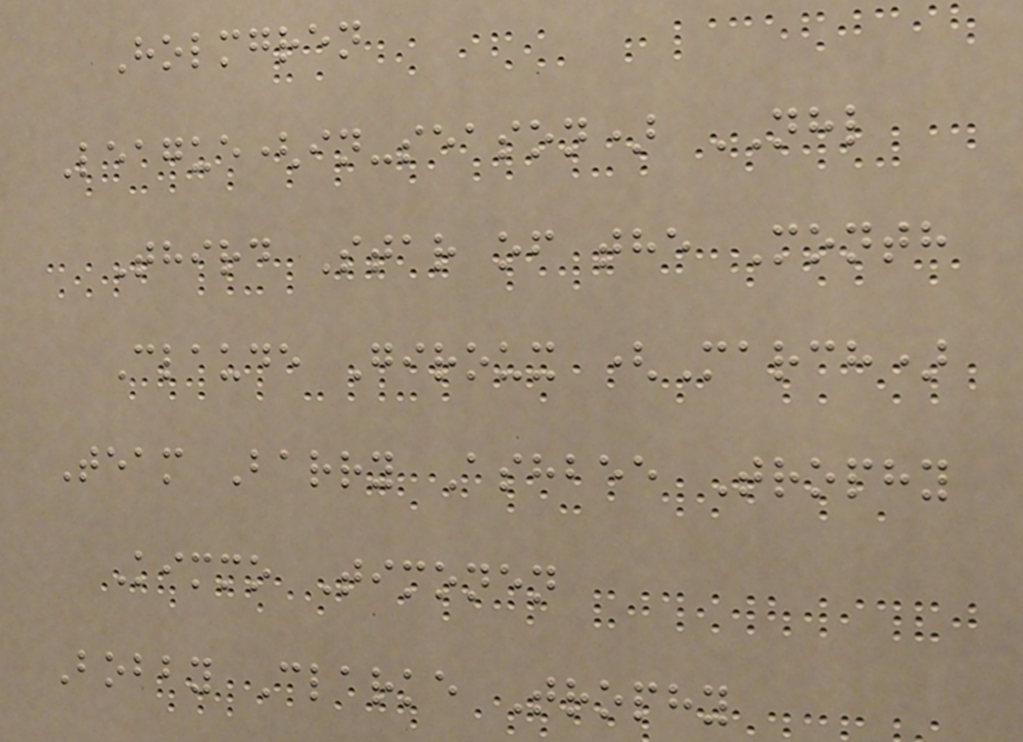Holmgren
League(in-season) NHL
Third Star of the Month
Claude Giroux (March)
Team Barry Ashbee Trophy
Kimmo Timonen
Bobby Clarke Trophy
